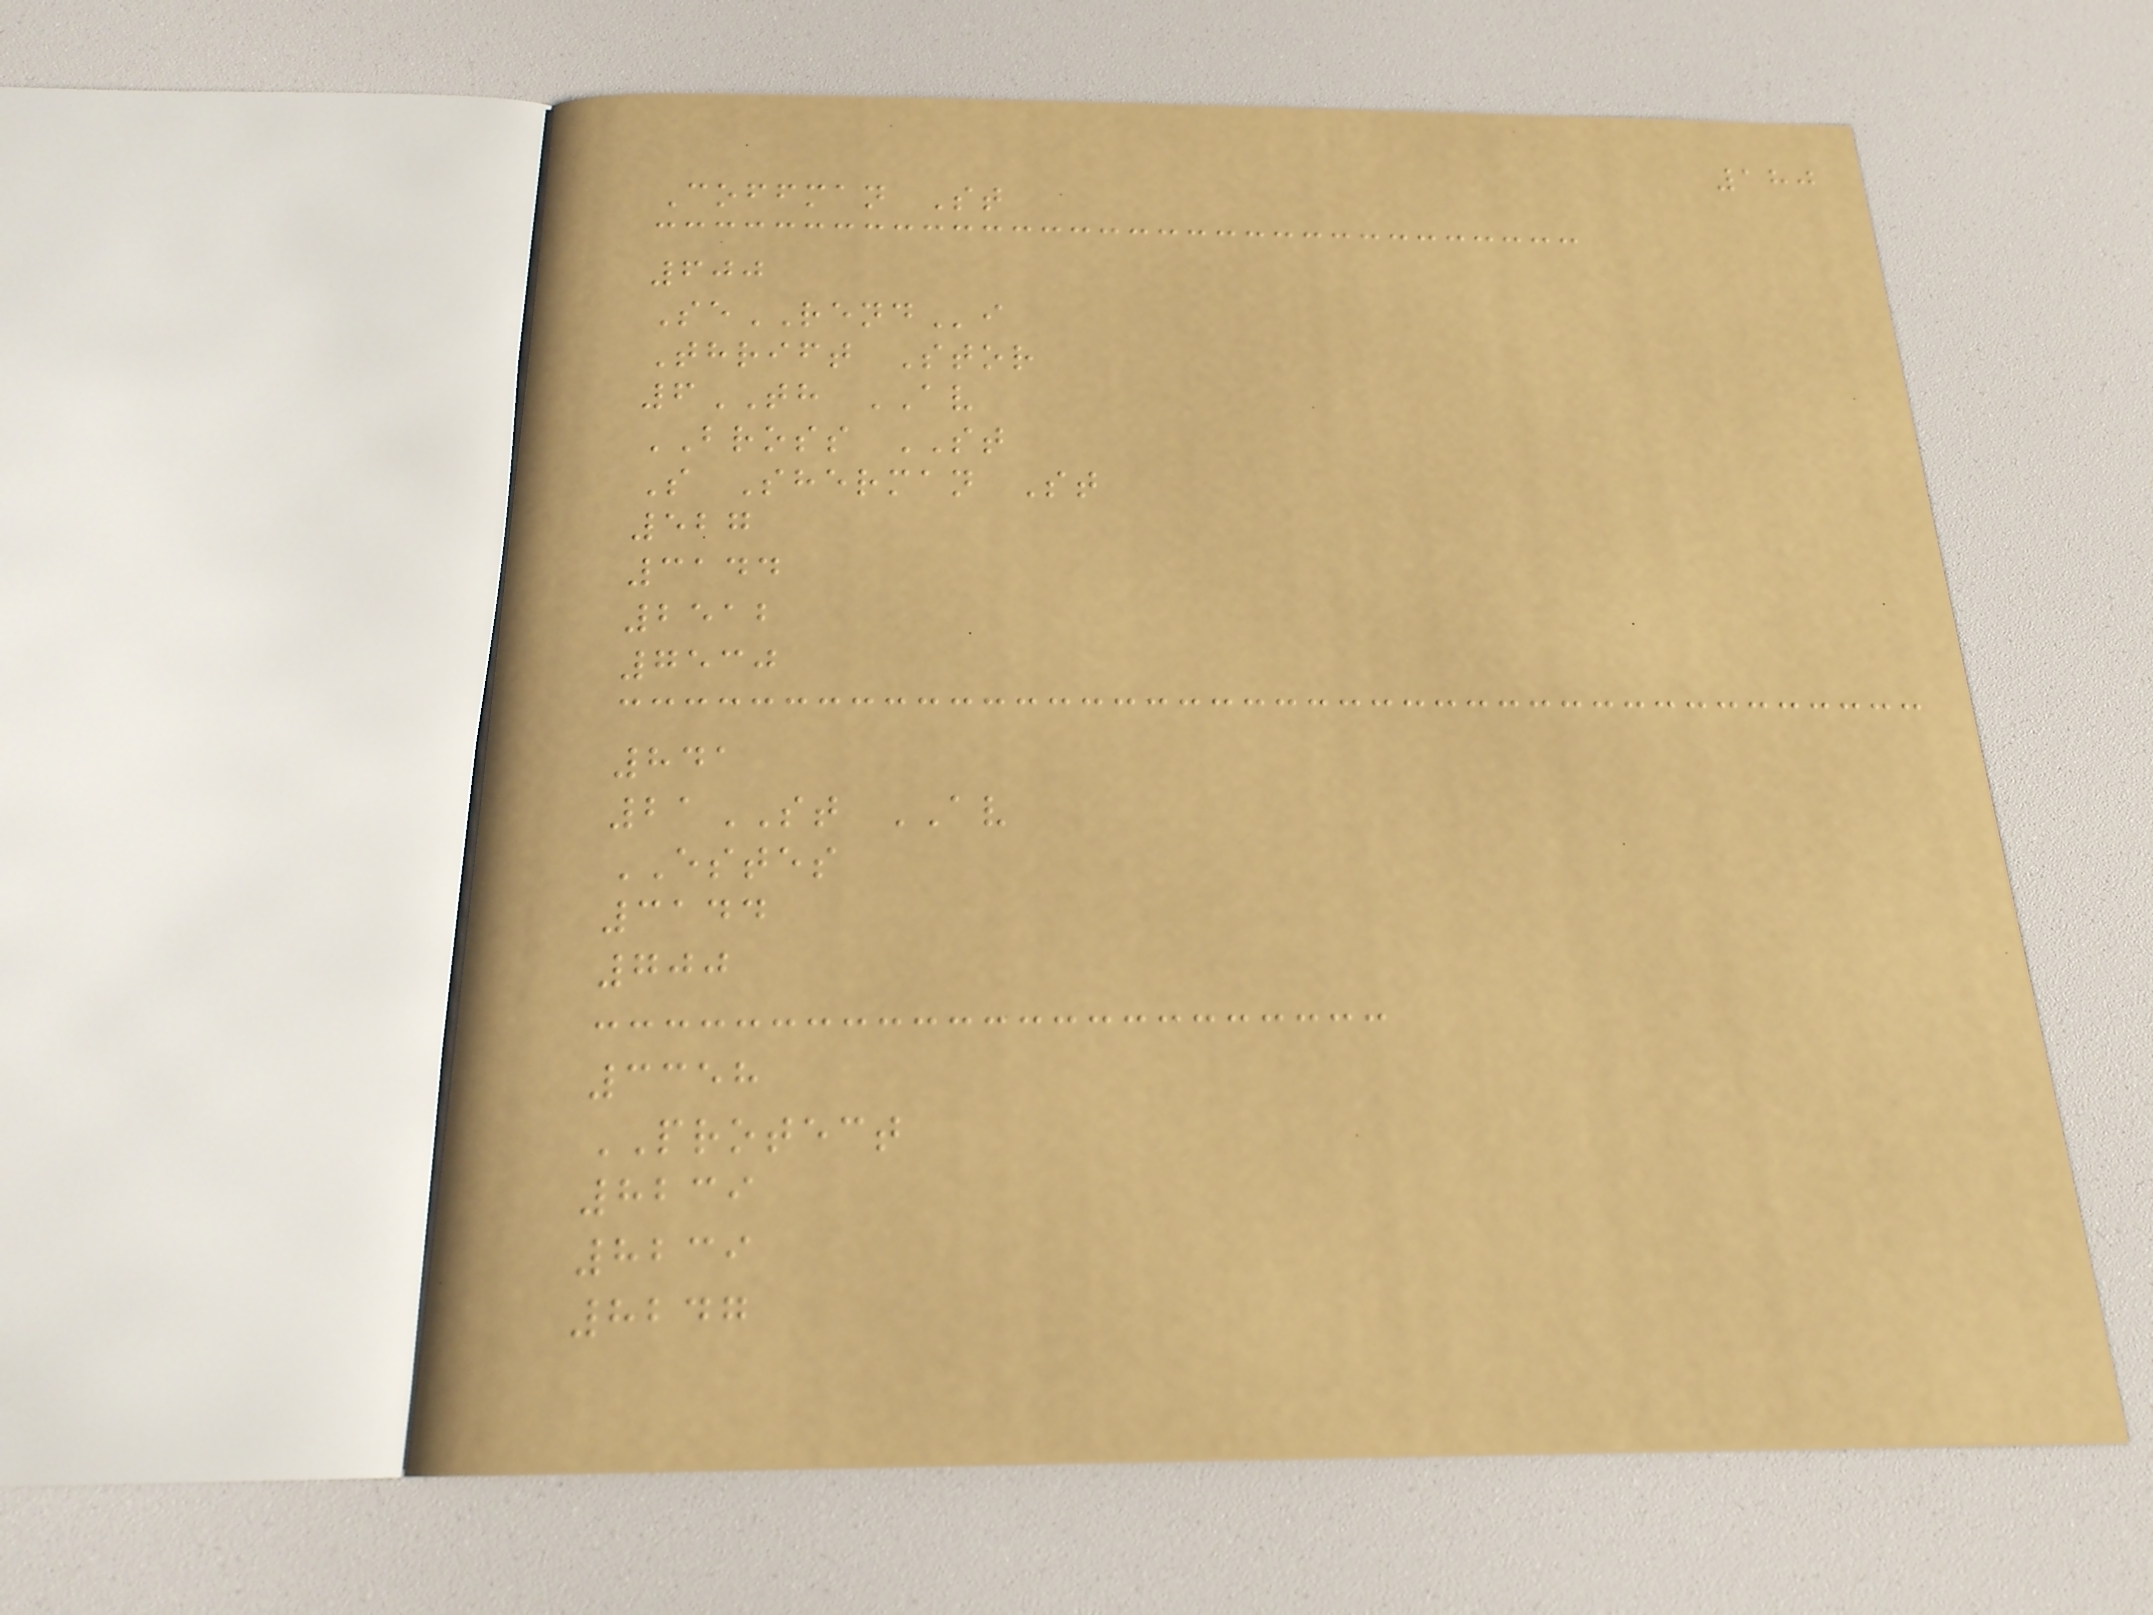180
Coffman St
600
SeRENDi
Thrift Stor
6TH AV
BROSS ST
S Sherman St
527
3144
2512
7530
841
21ST AV
ESTES
3144
700
3358
PROTECT
8239
8239
8247
